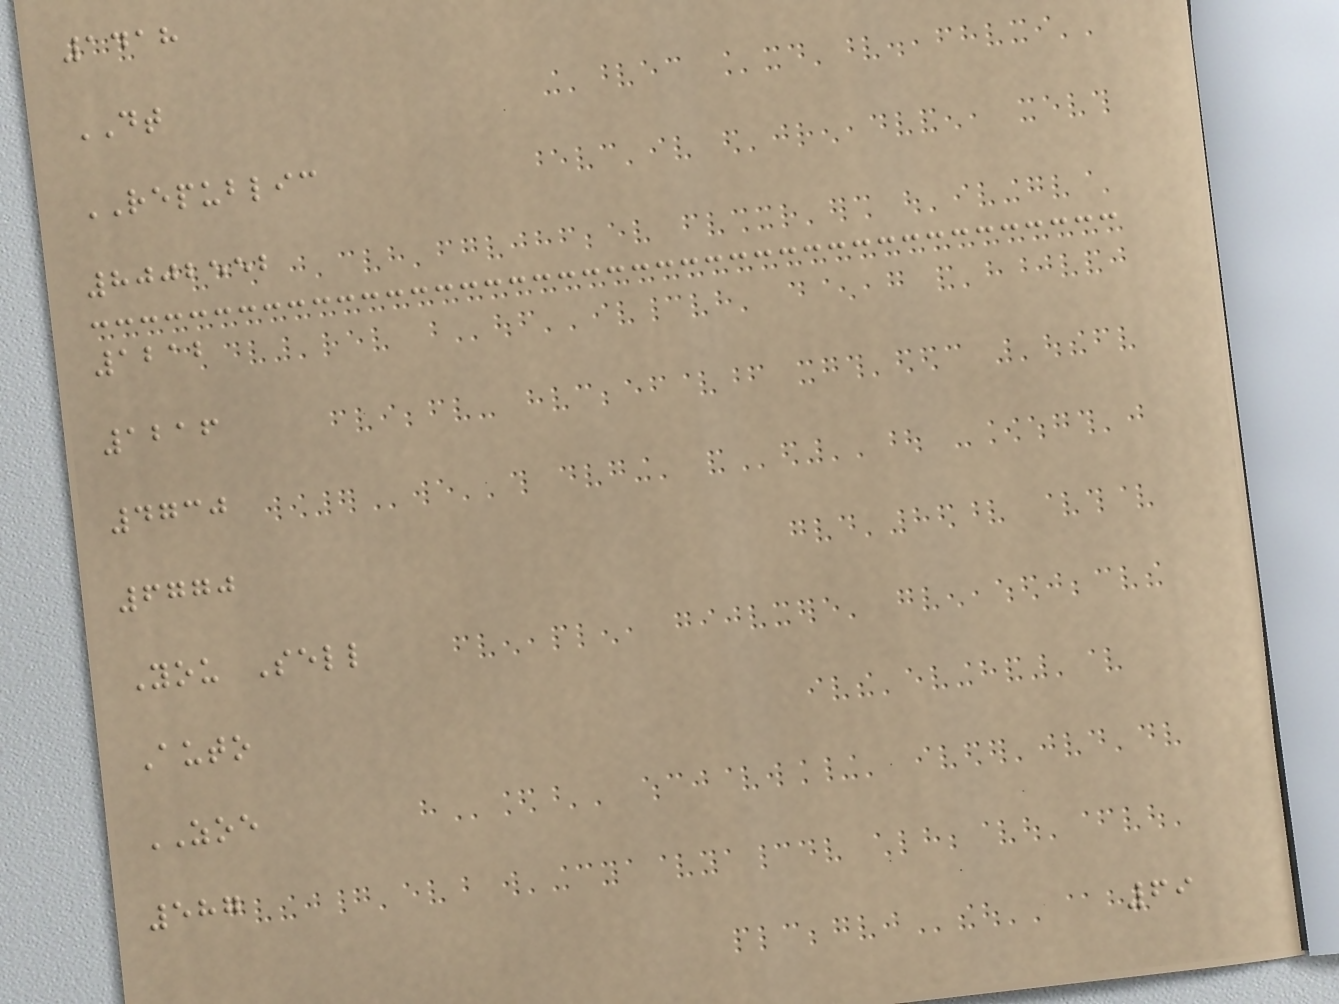1418
DT
REPUBLIC
8002552
1212
1216
4730
6770
You Sell
Auto
ZOE
587
69
